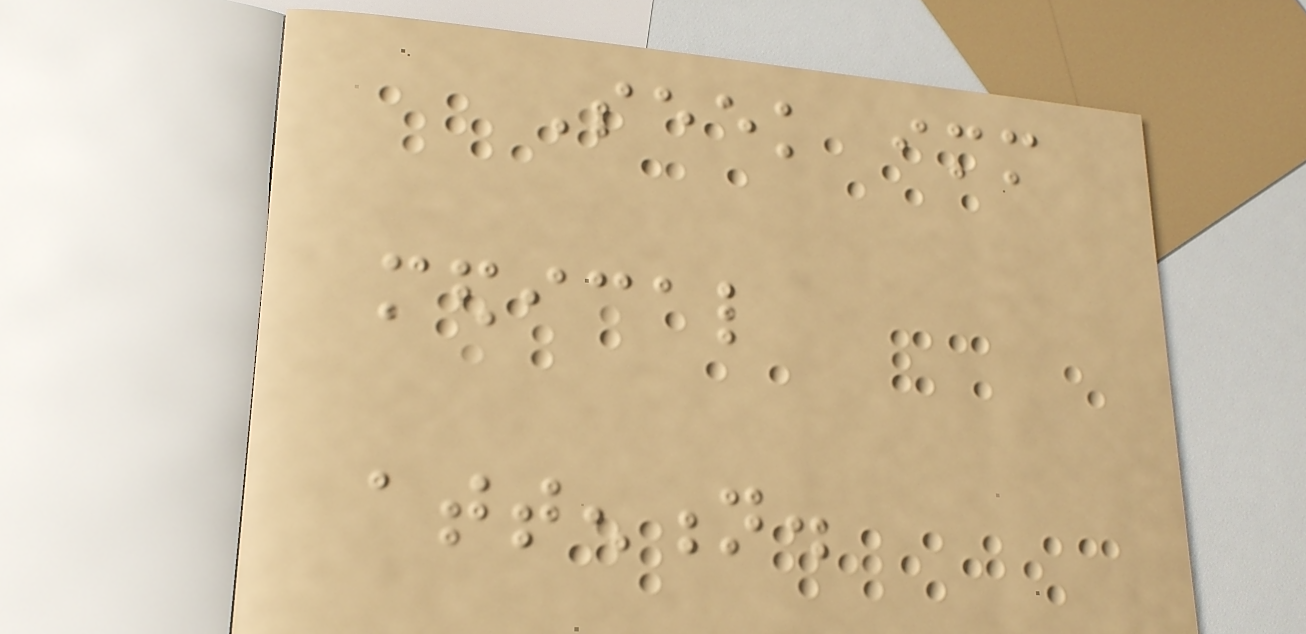Seek immediate
medical
attention.
